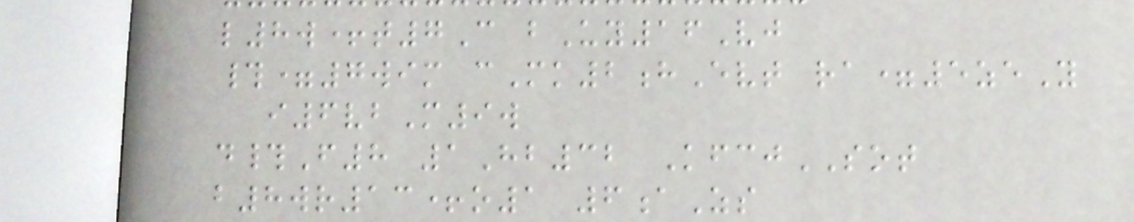l8w+t7C bUy16Vj
#=7wim cMk2hEvt ra=5zeY
i6vbM9w
d#F8 1Hb32 KfcjSOT
b8wr13+o1 6aZs
